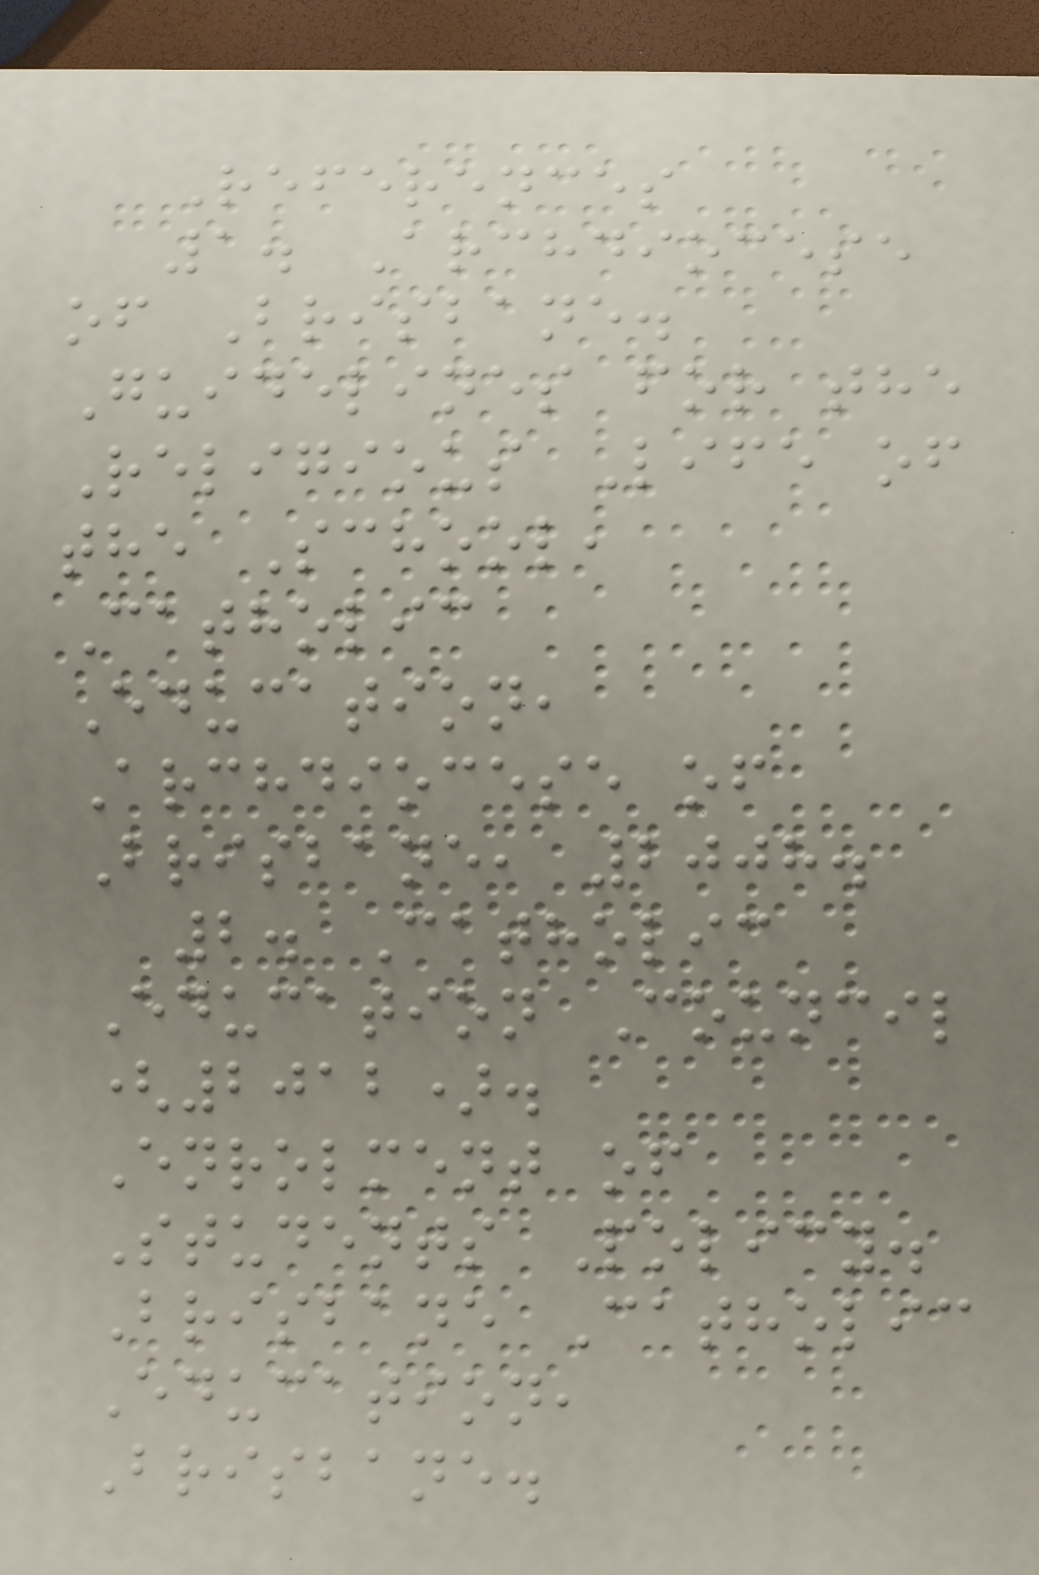References
1. Archdiocese
of Brisbane.
Guidelines for the
Religious Life of
the School,
Catholic
Education,
Archdiocese of
Brisbane, 2008.
2. Catholic
Education Council
(2012).
Enrolment of
Students Policy.
Brisbane Catholic
Education,
Brisbane.
